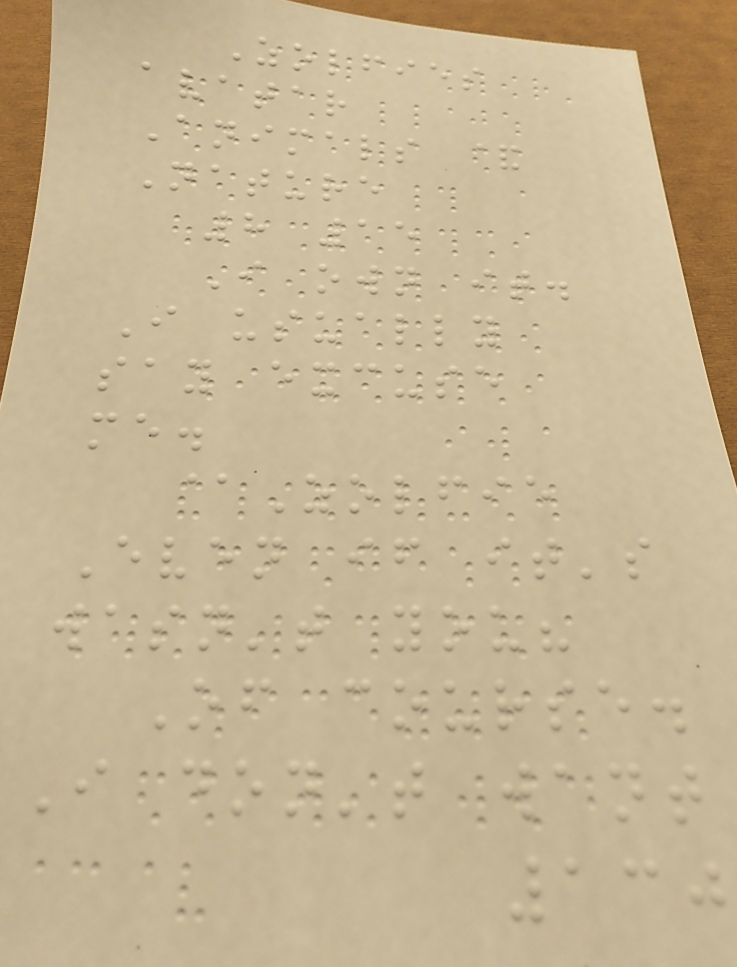Zolfies
avatar
Animals &
Nature
8 15
I own it.
I usually
say excuse
me.
@Zolfie
Even if it's
wasn't you?
Of course.
I don't want
130
